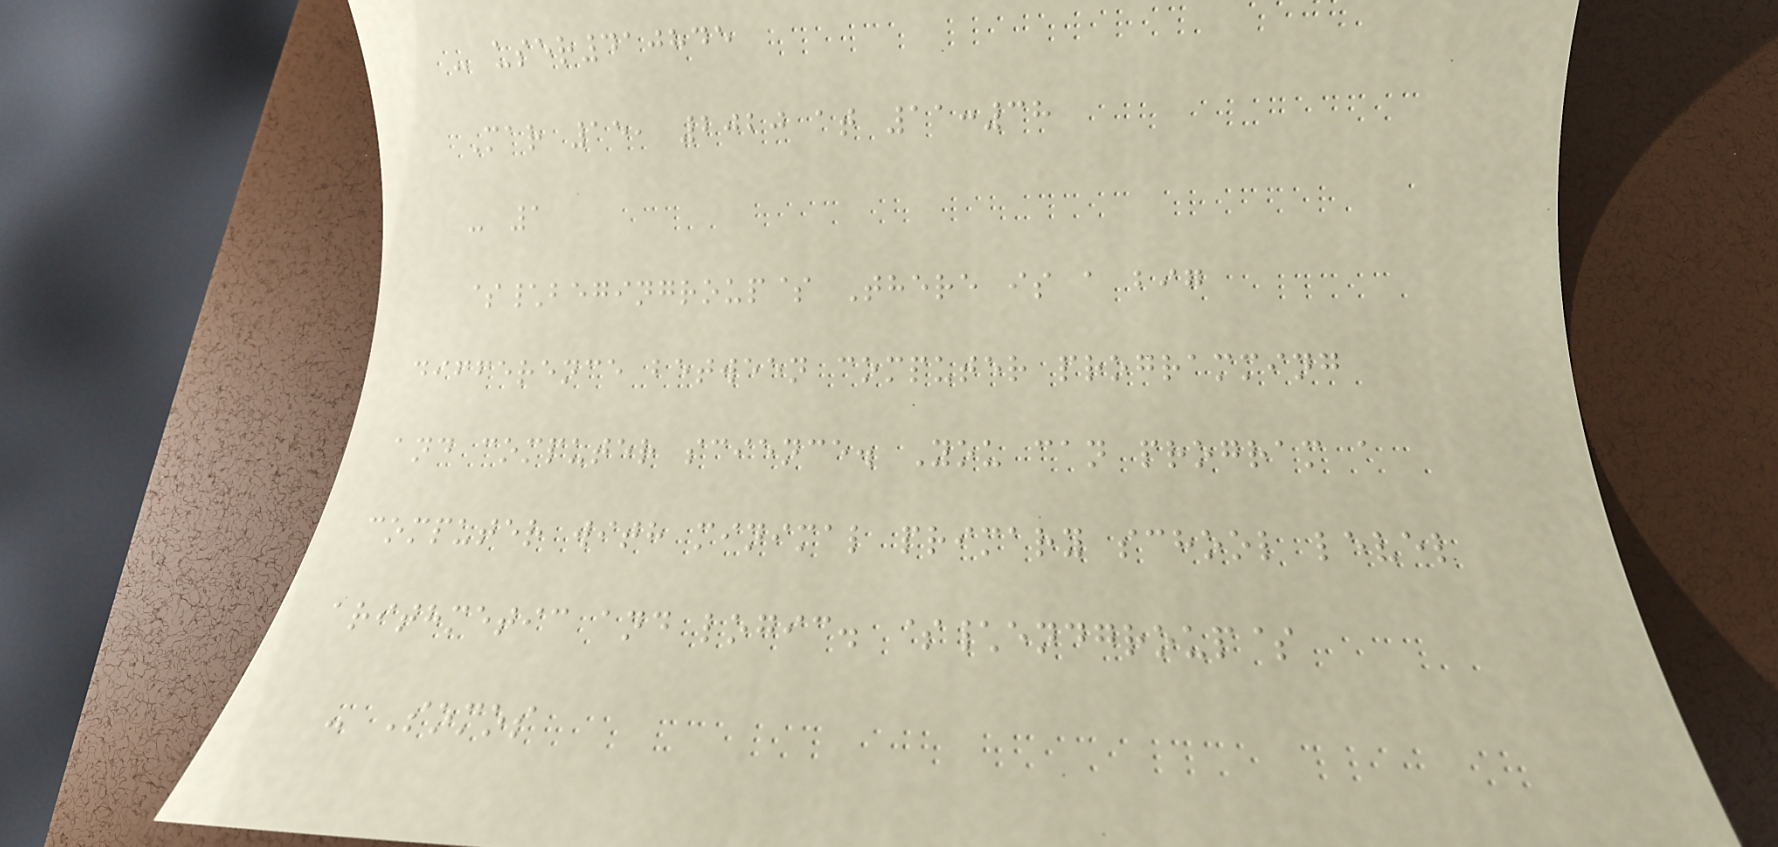- user410845
Mar 15, 2020 at 11:38
- 1
$\begingroup$ There is a big
difference between computer programming
and computer science. You can program a
computer with minimal primary school level
arithmetic and logic. $\endgroup$
- Somos
